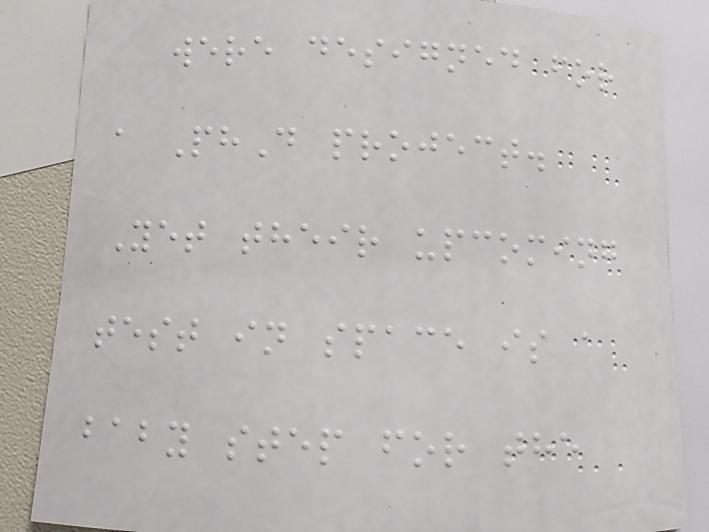were designed for
a PhD project.
Yet their upcoming
test in space is a
baby step for the
